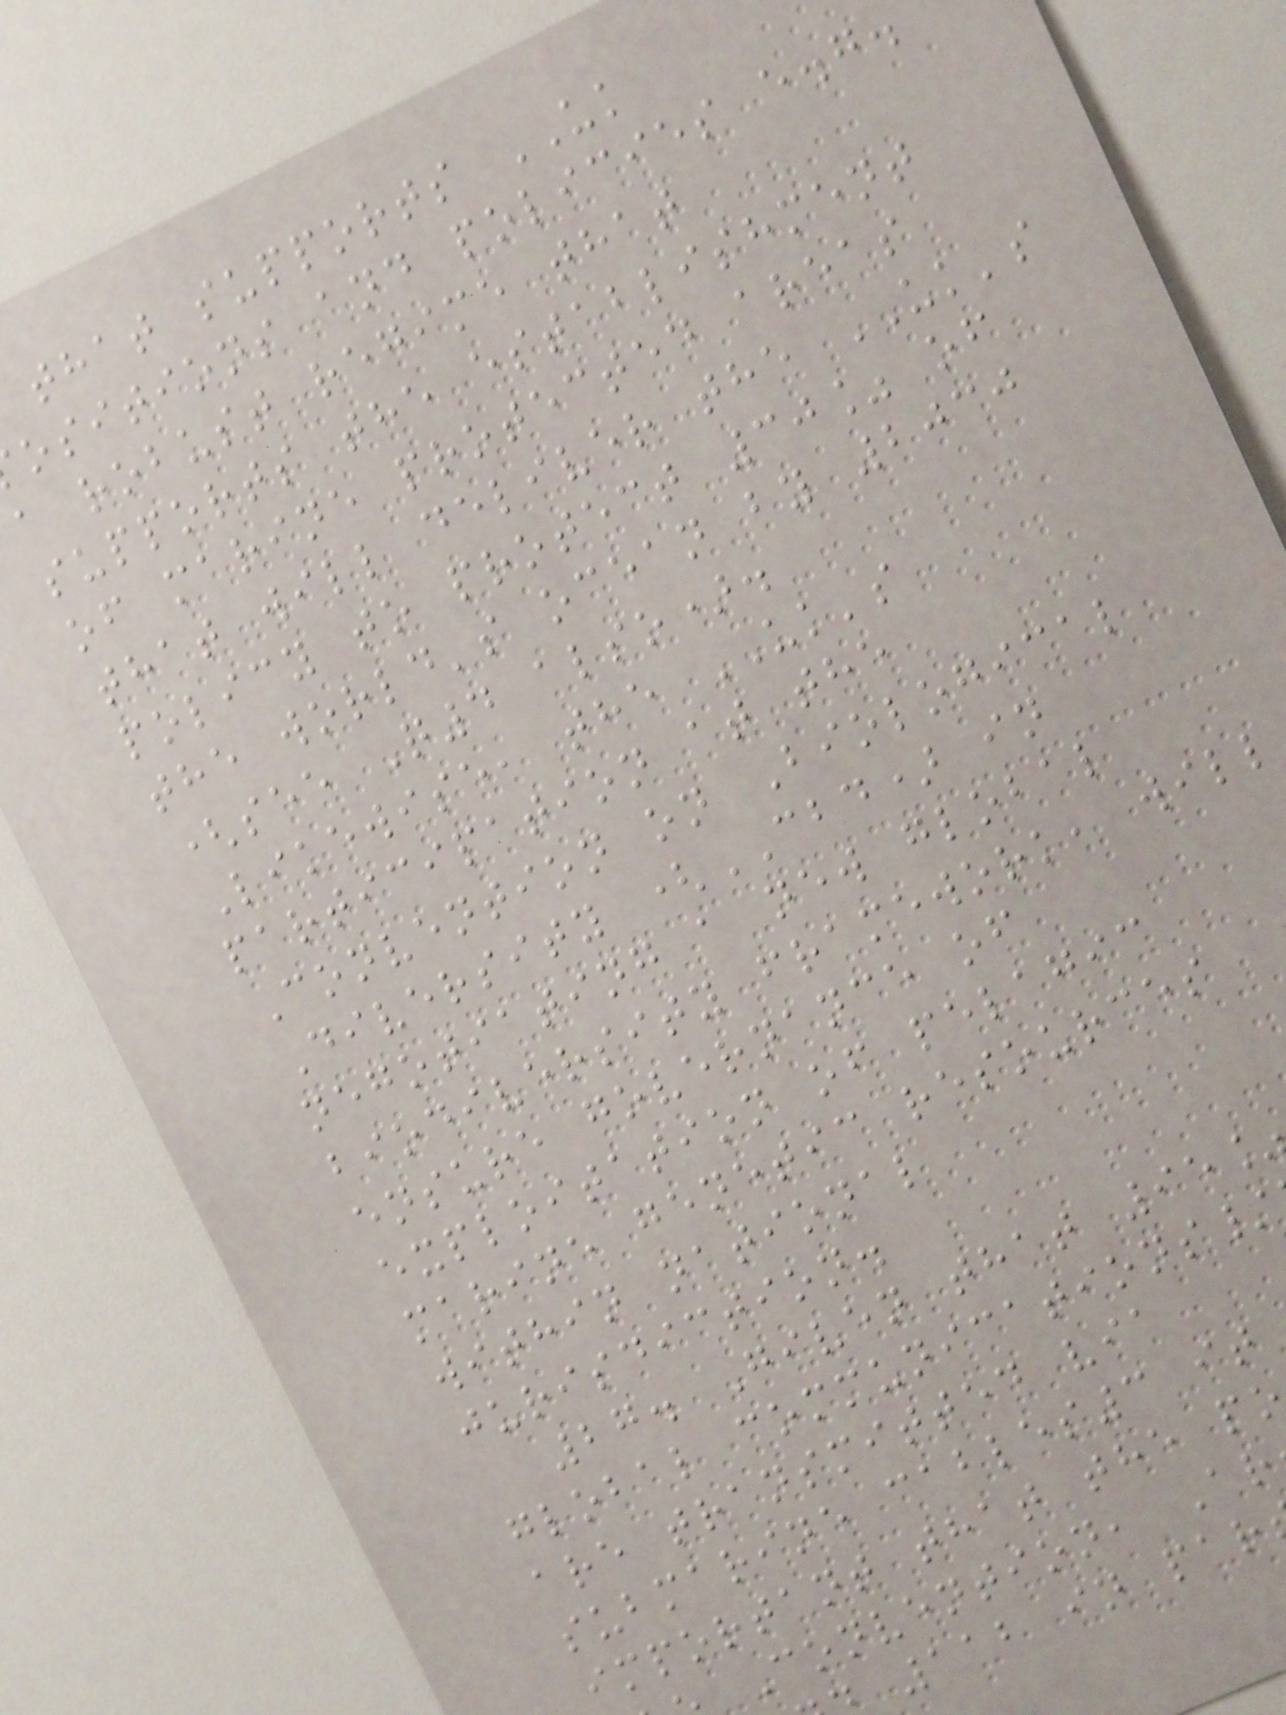that supports UK
ositions and policies e.g.
a robust regime that
supports the establishment
of marine protected areas
that will deliver the UK's
policy to protect 30% of
the world's ocean by 2030
(see Q4 also).
Likewise, the UK's
participation at the
Convention on Biological
Diversity (CBD) in
negotiating a new global
biodiversity framework, will
ensure governance of
exploitation of pelagic
marine genetic resources
within national
jurisdiction.
27. Given that 95
global communications/
are transmitted via
submarine cables3 it
important that the po
Convention, Ar
112 in par
